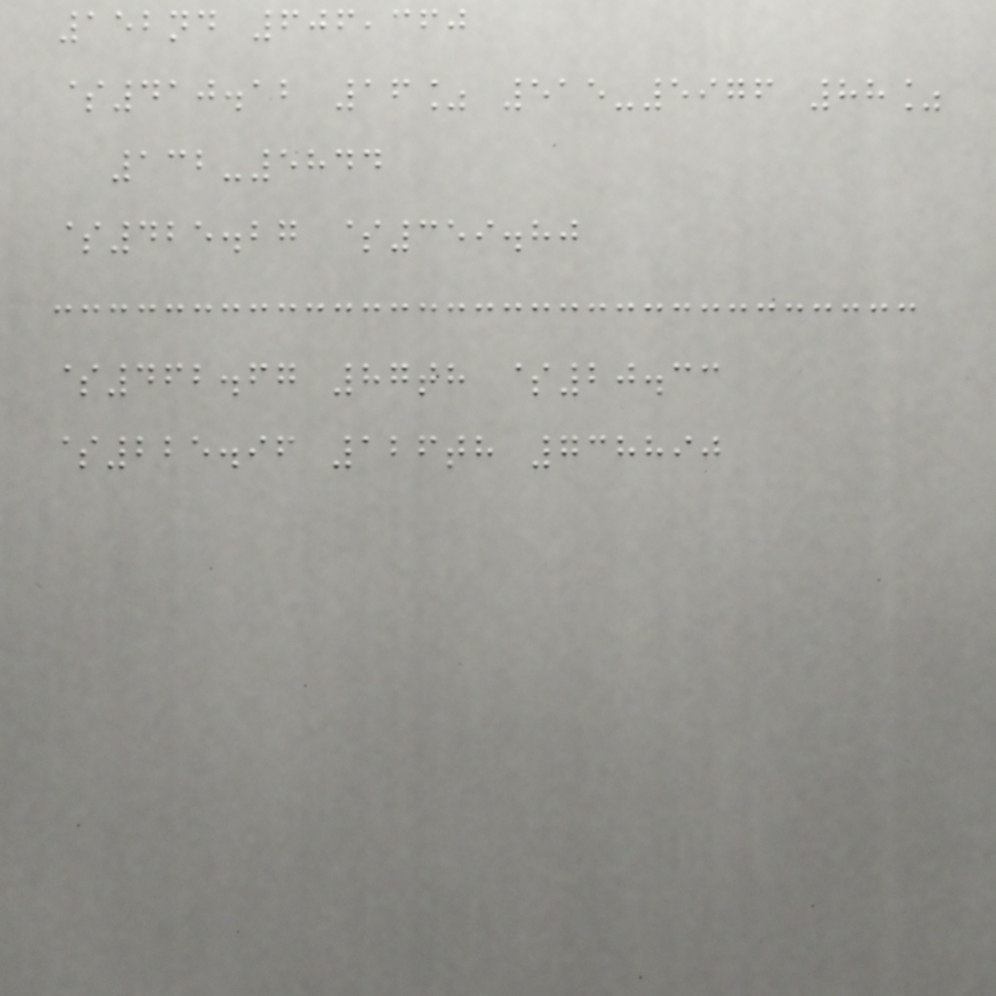152nd 606,360
$410.12 16% 515-5976 88%
132-5844
$425.27 $359.80
$462.67 87th $20.33
$225.96 126th 738890
